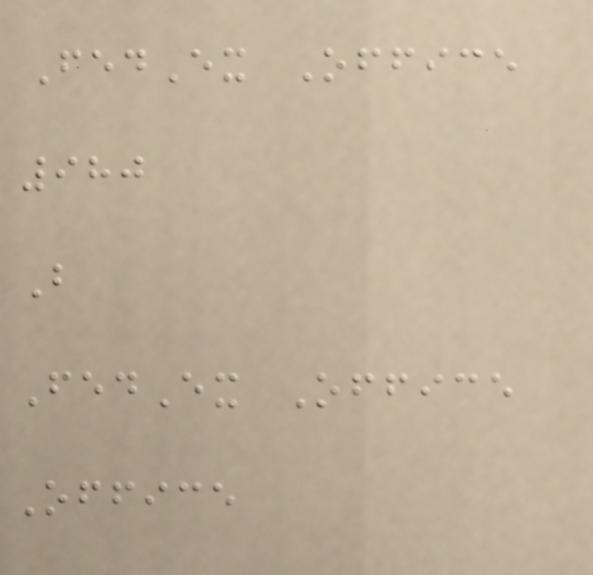FedEx Office
980
B
FedEx Office
Office
